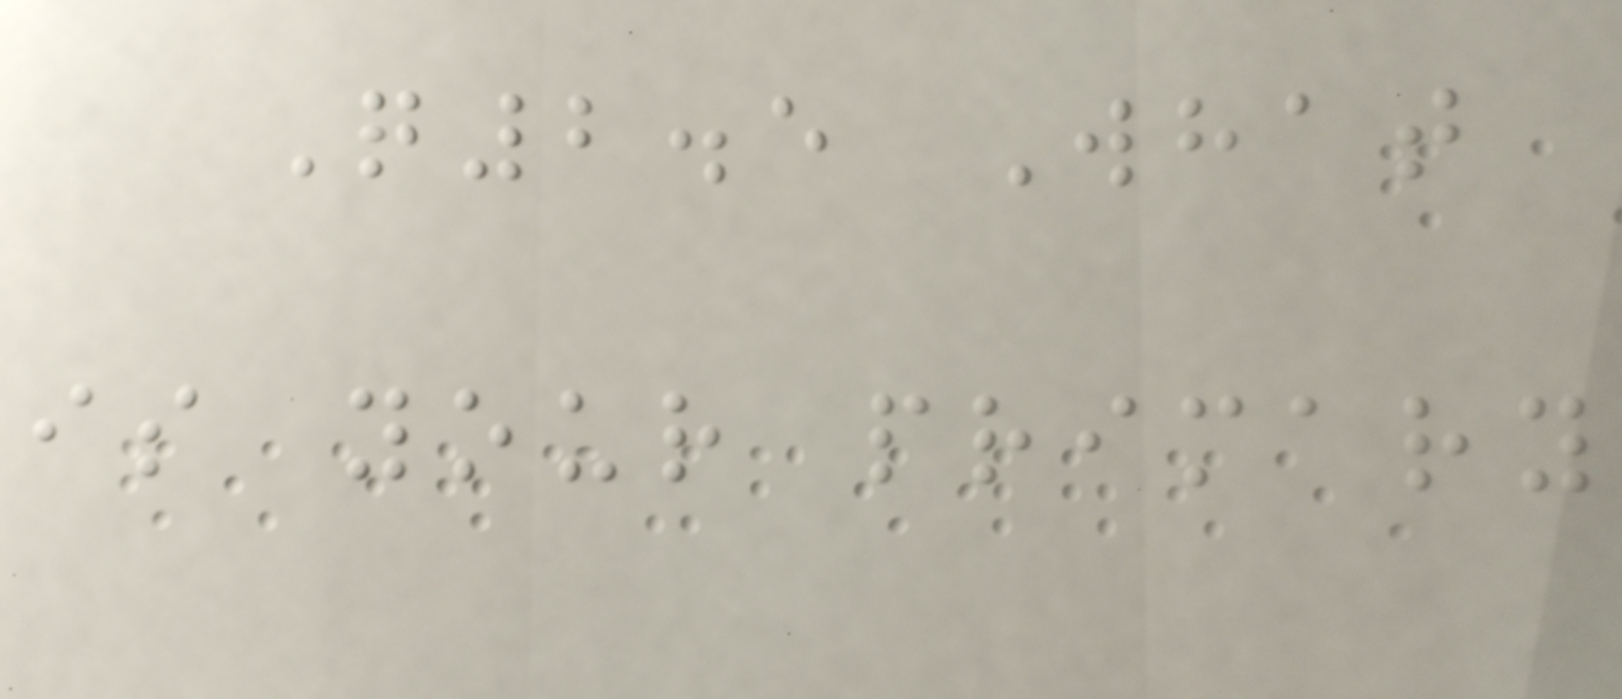Q2.5 What
is your primary
